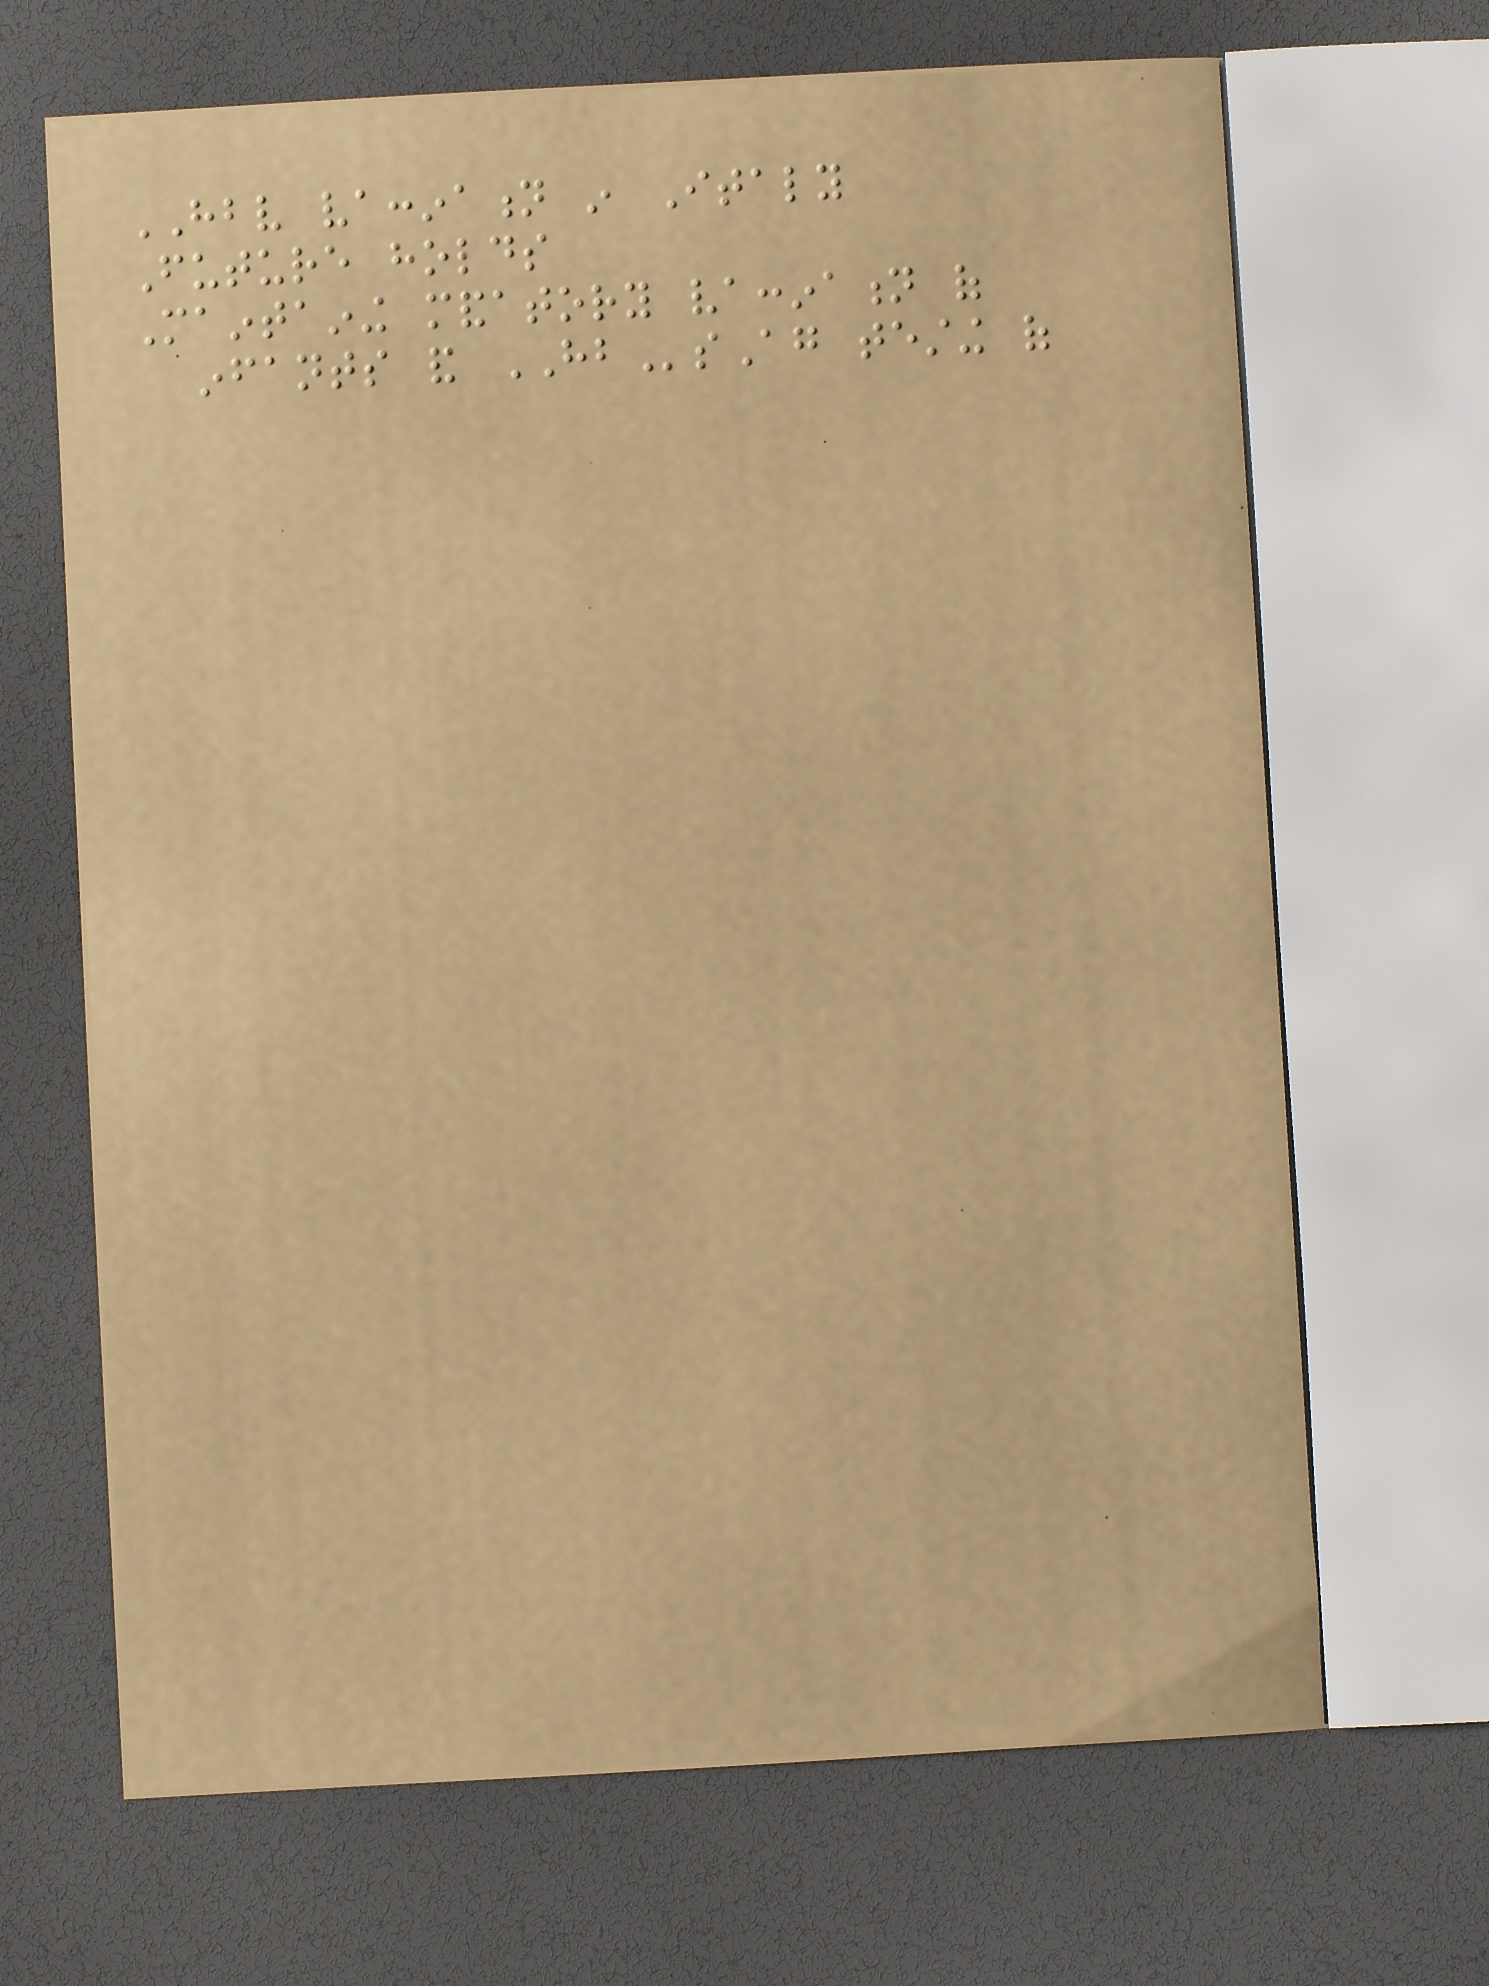HBV vaccination in Italy
Future holds
Maintaining mandatory vaccination of
infants and HBsAg testing of
